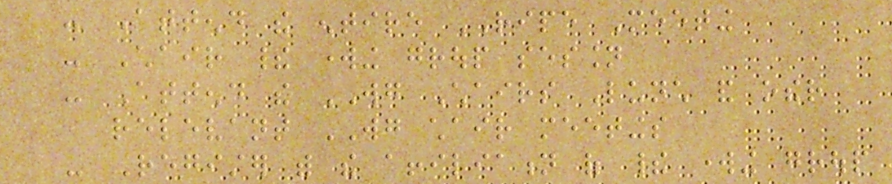- Attend the entire RIPE Meeting
- Chair their working group session
- Attend the WG Chairs Lunch and other
relevant WG chair meetings
- Register with the affiliation of their working group
